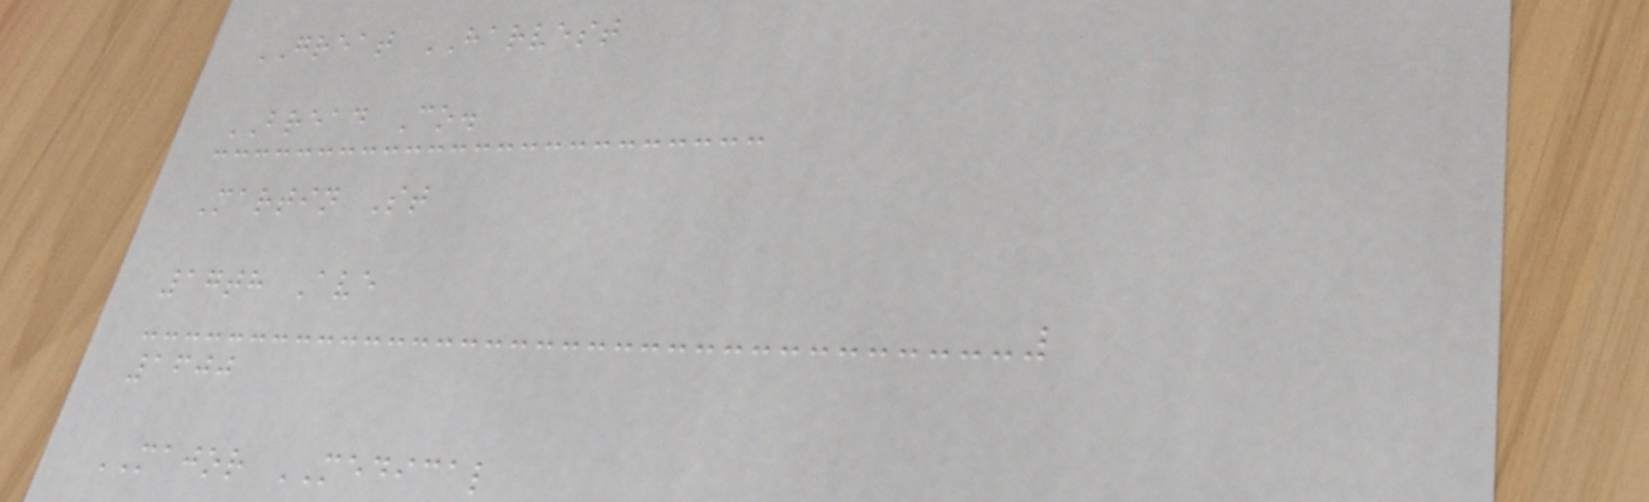GREAT HARVEST
BREAD Co.
Martin St
17th Ave
1600
MAJOR MEDICAL
